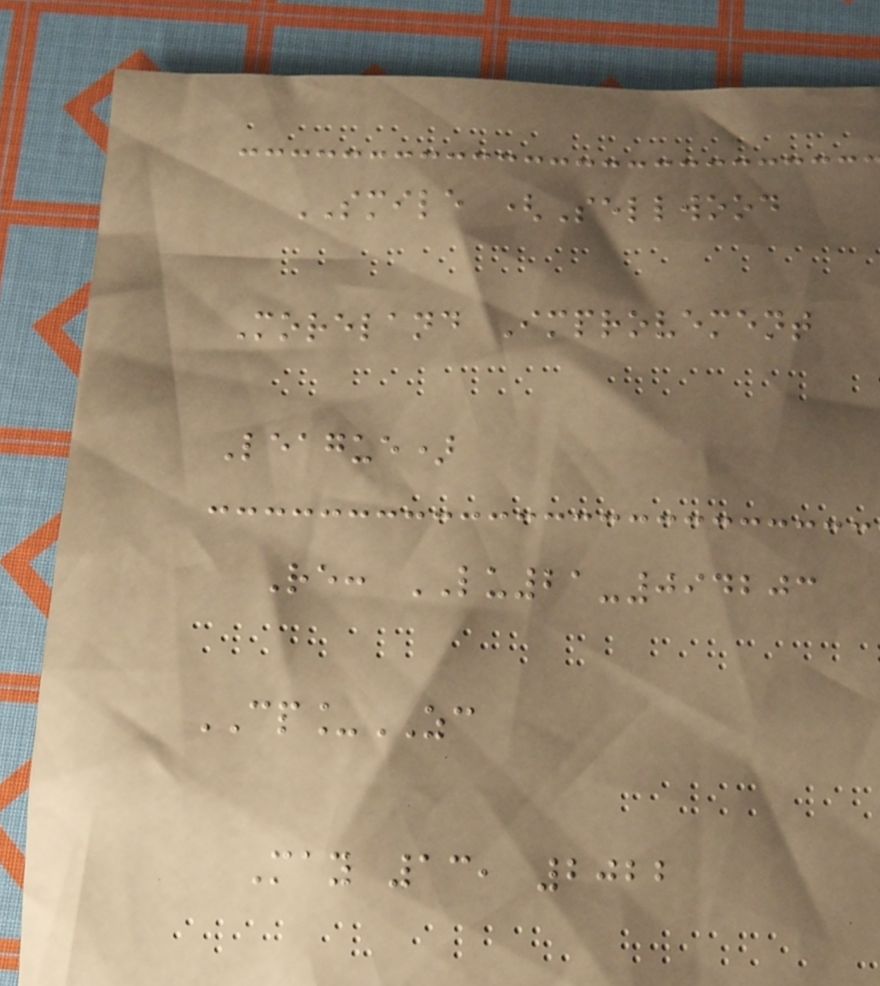SMILE (Sellwood
Moreland Improvement
League)
Re: LU21-094203
CP_ZC
May 13, 2022
